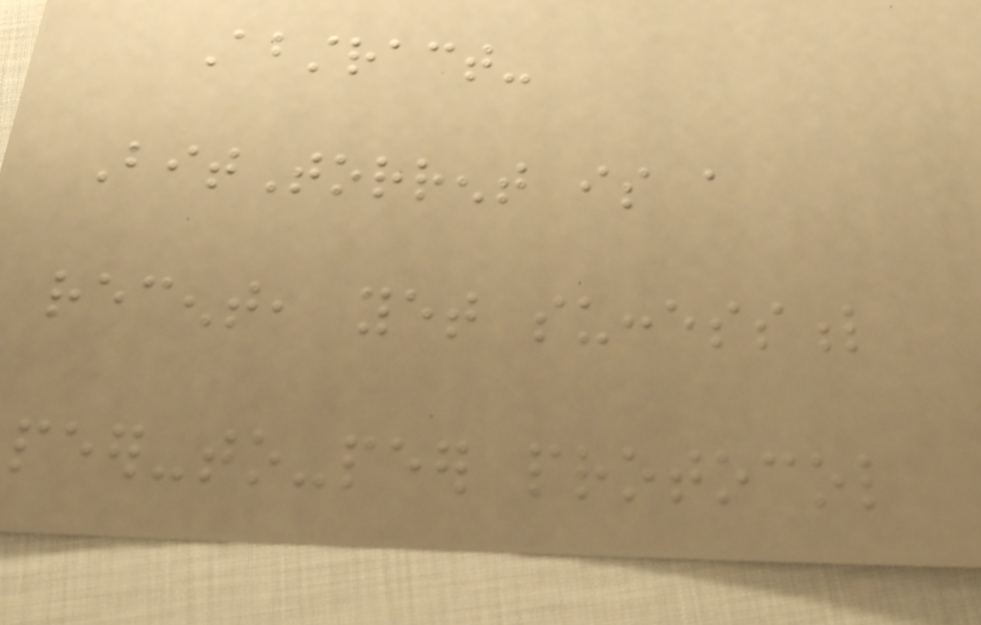Abstract-
BitTorrent is a
recent, yet successful
peer-to-peer protocol
